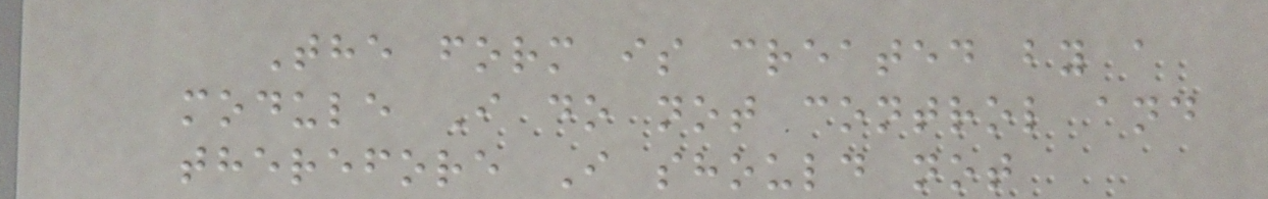The form is created by a
module I do not control and
therefore I should not
